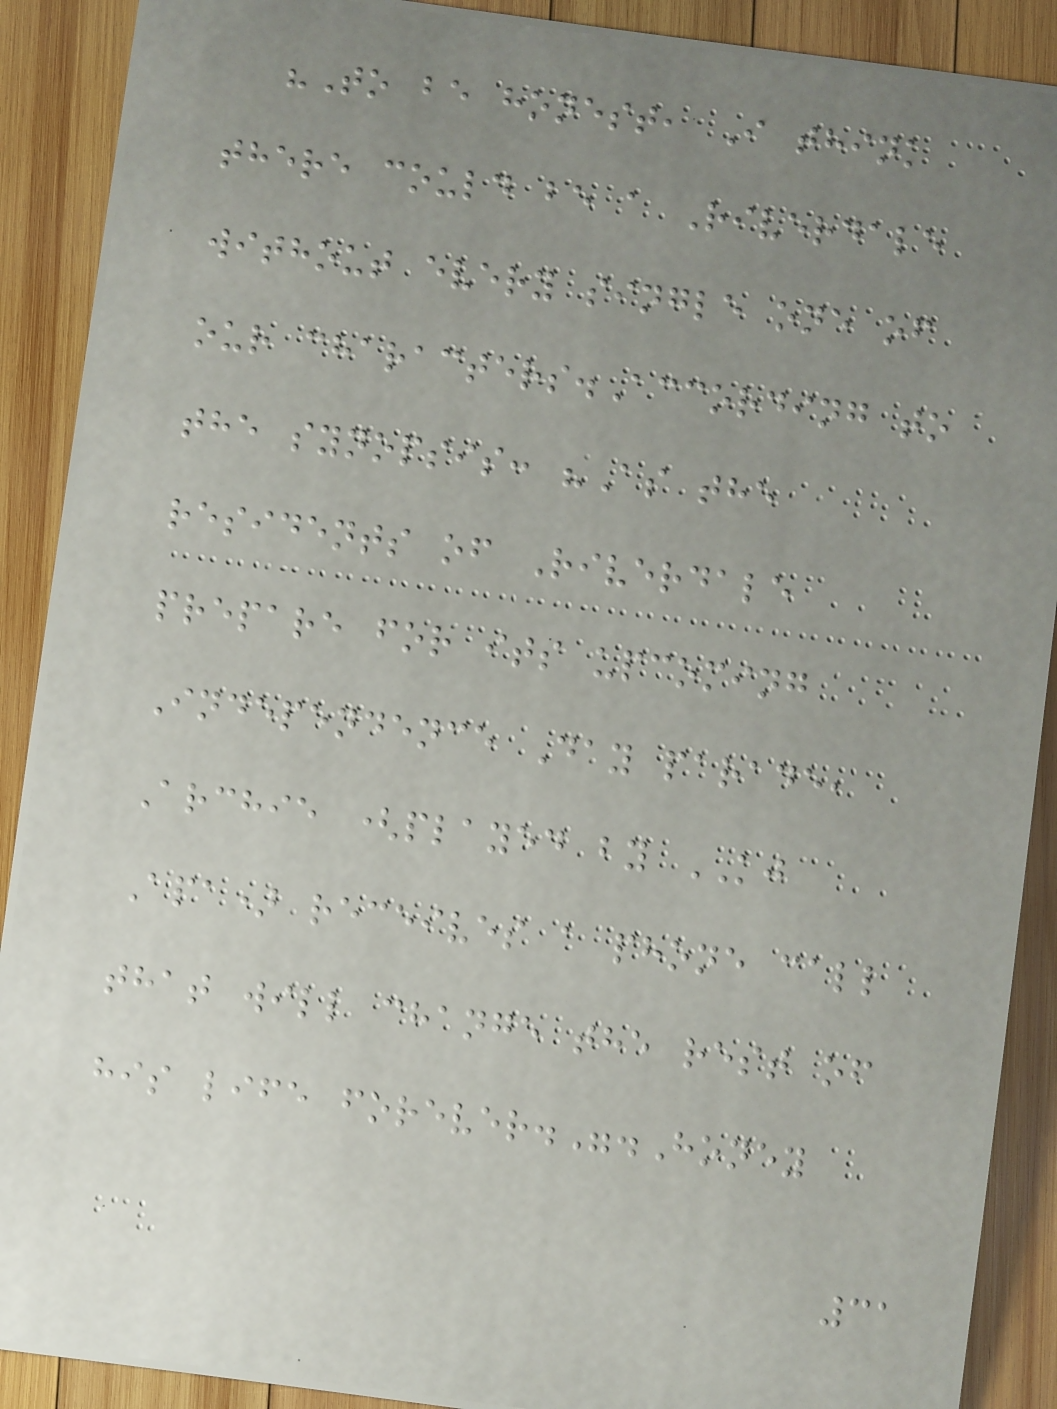"To be honest, I think
there could be a Riverdale
without every single one of
our characters.According to
the synopsis: "As the
residents of Riverdale
prepare for its upcoming
Independence Day parade,
Archie (played by KJ
Apa) receives a phone call
that will change the rest of
his life forever.".Honey
31
